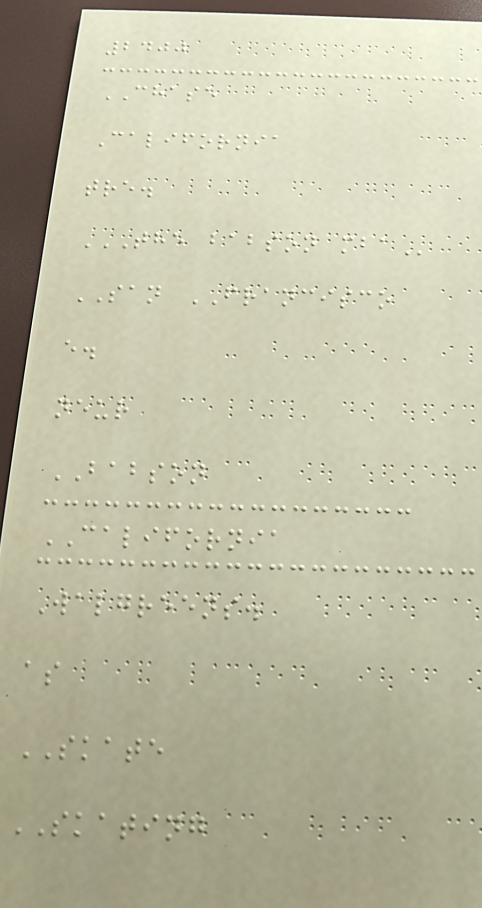2400
CHASE
California
tre.
THE BABSON MBA
SAN FRANCISCO
e.
neur
BABSON
CALIFORNIA
Walgreens.
as
SKATE
SKATING
